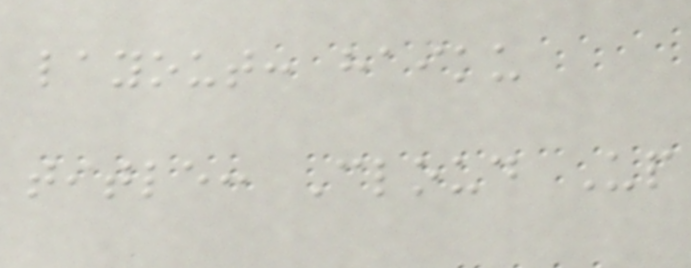layout: haiku
title: Cloud Up
